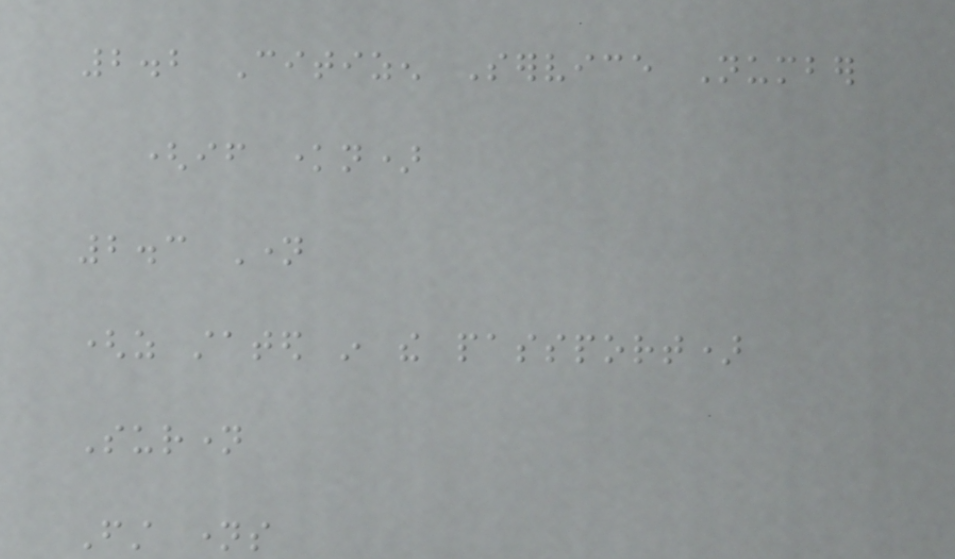2.2 Citizen Service Number
(if known)
2.3 Name
(as stated in the passport)
Surname
First names
